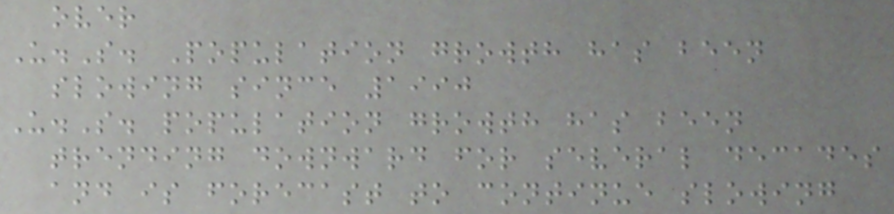over
U.S. Population growth has been
slowing since 1990
U.S. population growth has been
trending downward for several decades
and is forecast to continue slowing
